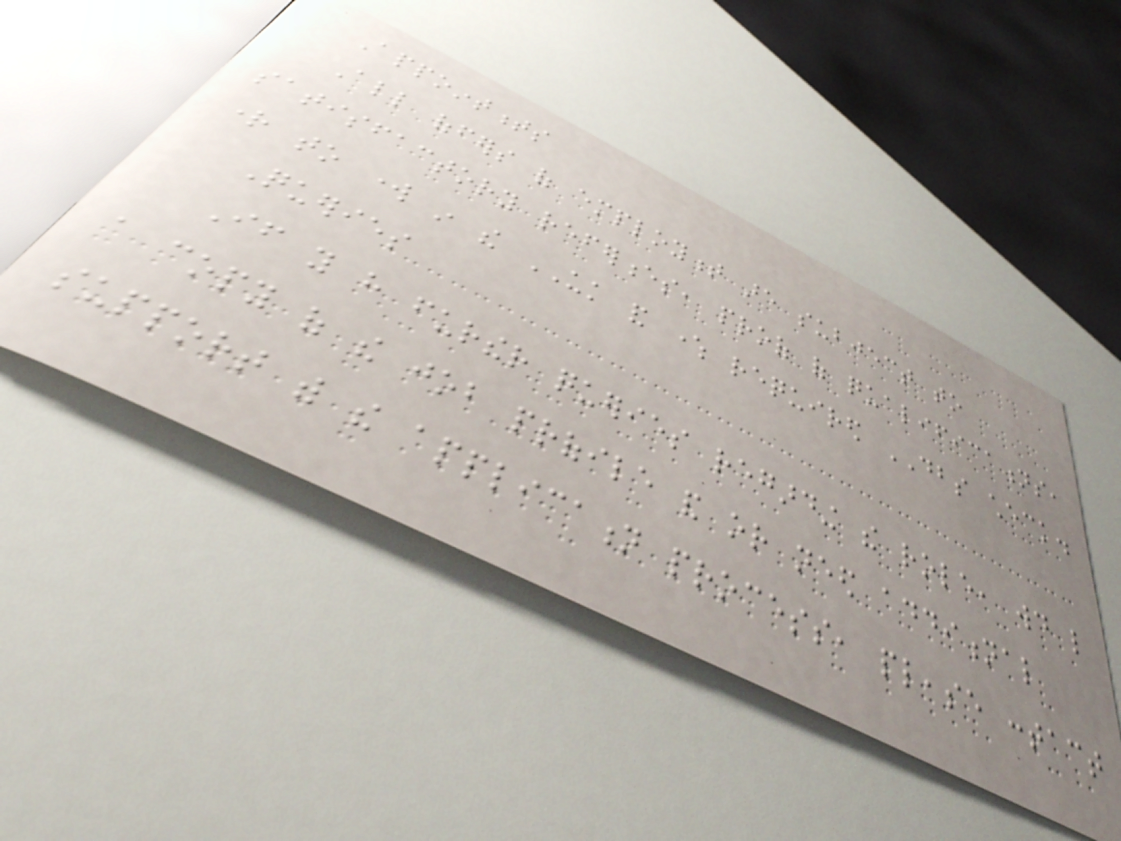Appointments
All offers of employment are subject to
satisfactory references, proof of qualifications,
right to work in the UK and where required DBS check.
Queries
If you have further queries regarding the role, would like
a copy of the job profile and or need additional
support with the application process, please contact
